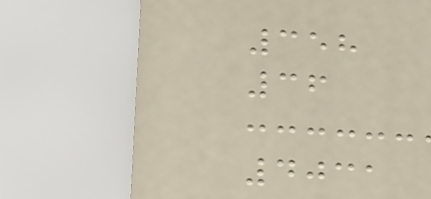358
36
4031
